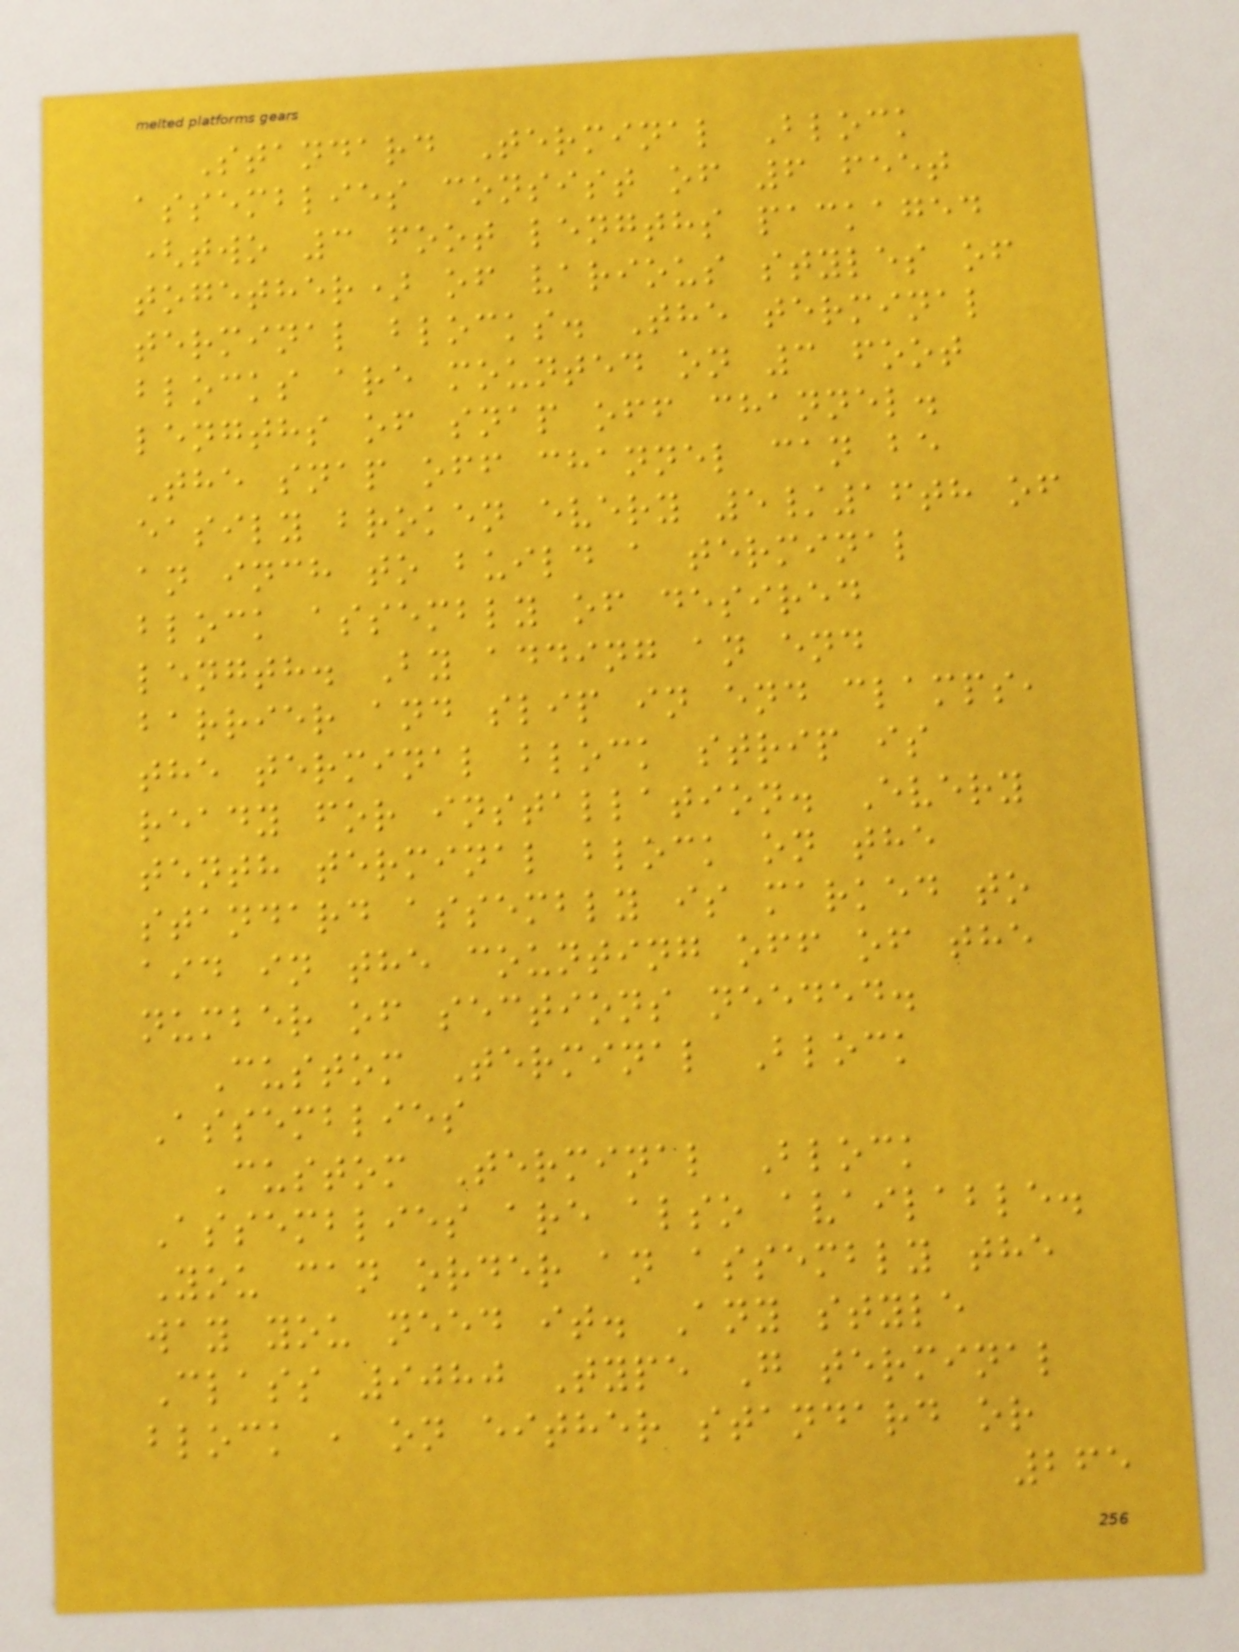Standard Terminal Block
assemblies consist of 6 feet
(two 3 foot lengths packaged
together) of various styles of
terminal blocks. The terminal
blocks are mounted on 3 foot
lengths of snap off channel.
The snap off channel can be
easily broken every 5/16th of
an inch to build a terminal
block assembly of desired
length. By adding an end
barrier and slip in end clamps,
the terminal block strip is
ready for installation. Every
tenth terminal block on the
standard assembly is marked to
aid in the counting off of the
number of sections needed.
Custom Terminal Block
Assemblies
Custom Terminal Block
Assemblies are also available.
You can order an assembly the
way you need it. Any style
Class 9080 Type G terminal
block , on either standard or
265
